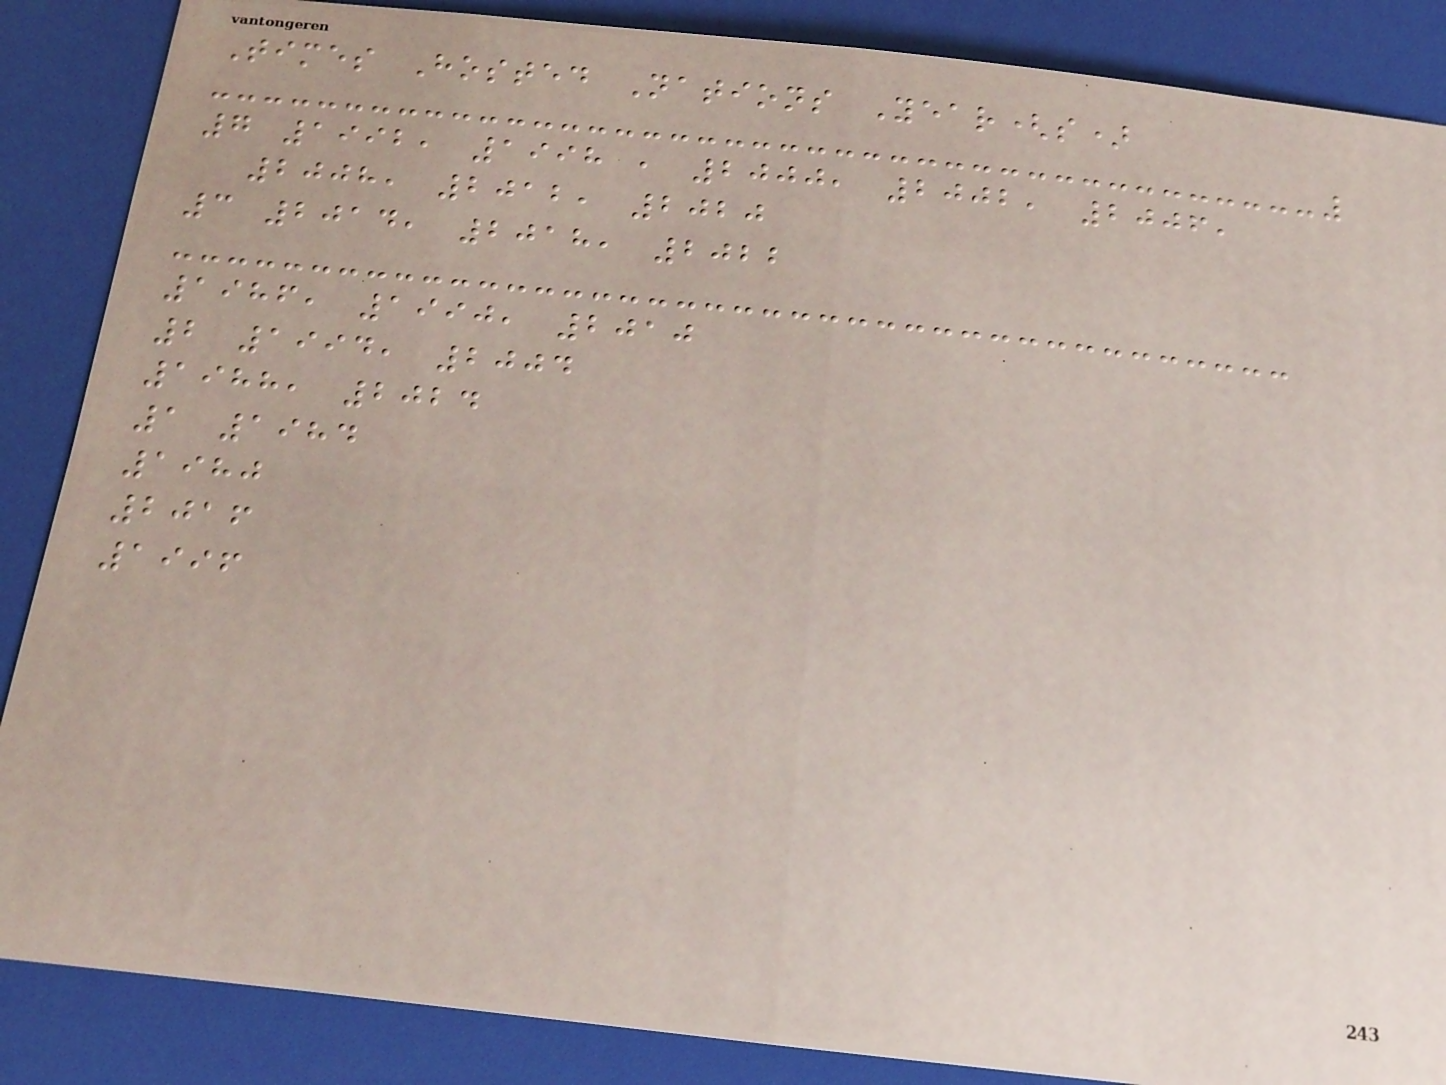Times Hosted Nations Year(s)
7 1992, 1998 , 2000, 2002, 2006,
2008, 2012, 2020
3 2014, 2018, 2022
1986, 1990, 2010
2 1994, 2004
1988, 2024
1 1984
1980
2016
1996
